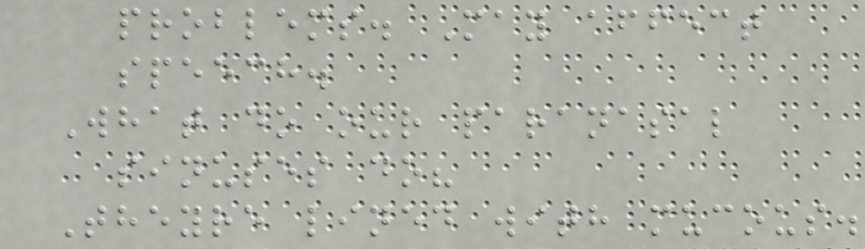problems. May affect
speech.
What do our paranasal
sinuses do?
Theyre lined with mucous.
